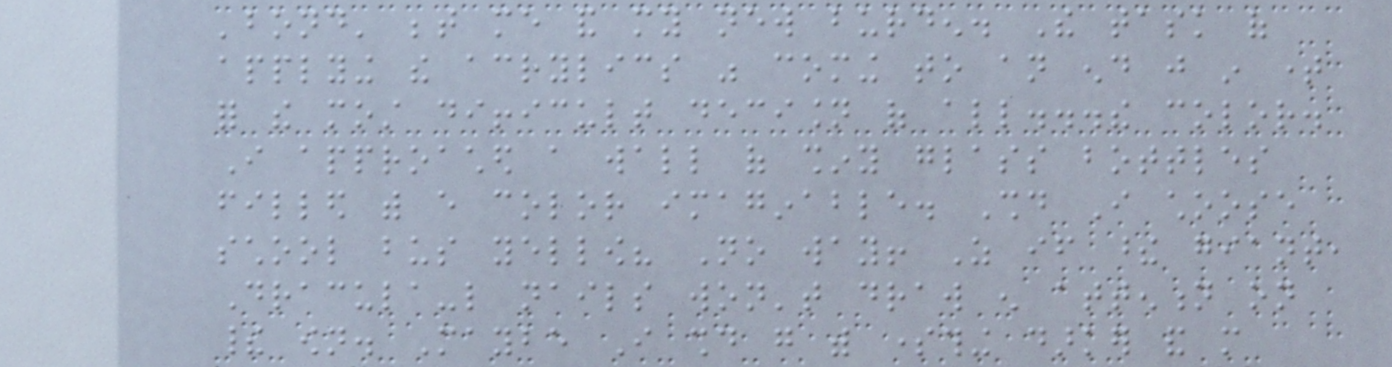'bond' between me and my new burden. The task of
applying the acrylics was coming to an end just in time
for the most difficult decision of all...the color.
I approached a wall of shiny glass bottles
filled with every color imaginable. Should I choose
school bus yellow? No way! As if these giant,
Dracula-like nails won't draw enough attention on
their own. Maybe I should go with something darker and more
